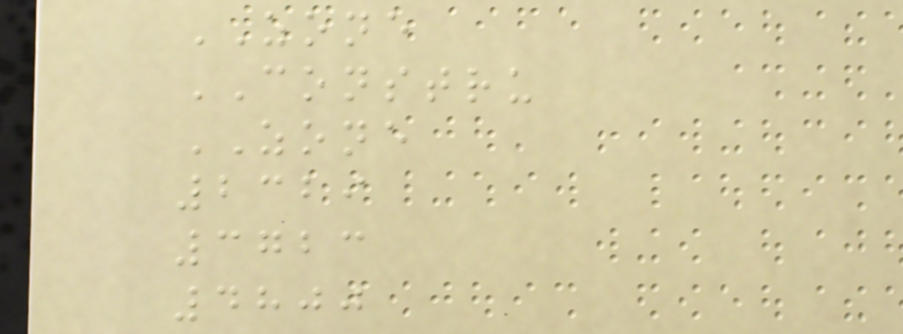ZONE
CONSTRU
ZONE
2329
3723
4800
